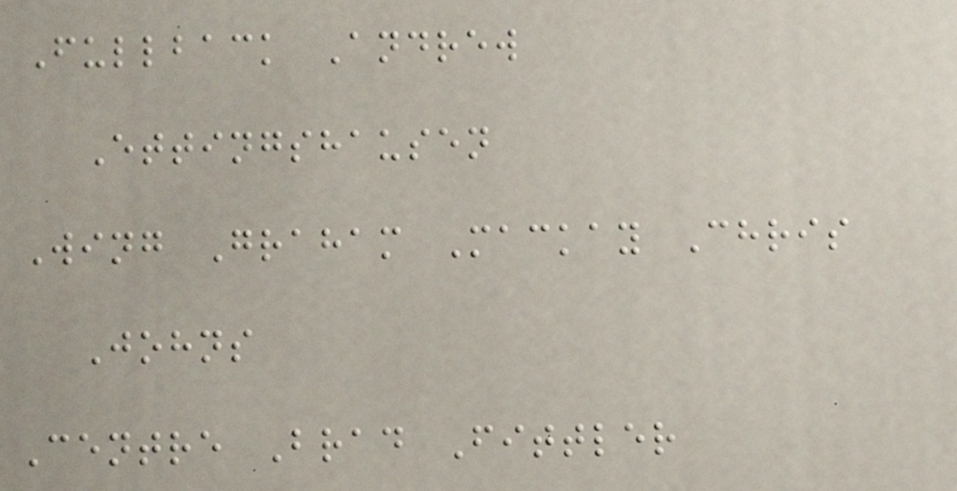Fullback Andrew
Ettingshausen
Wing Graham Mackay Chris
Johns
Centre Brad Fittler
